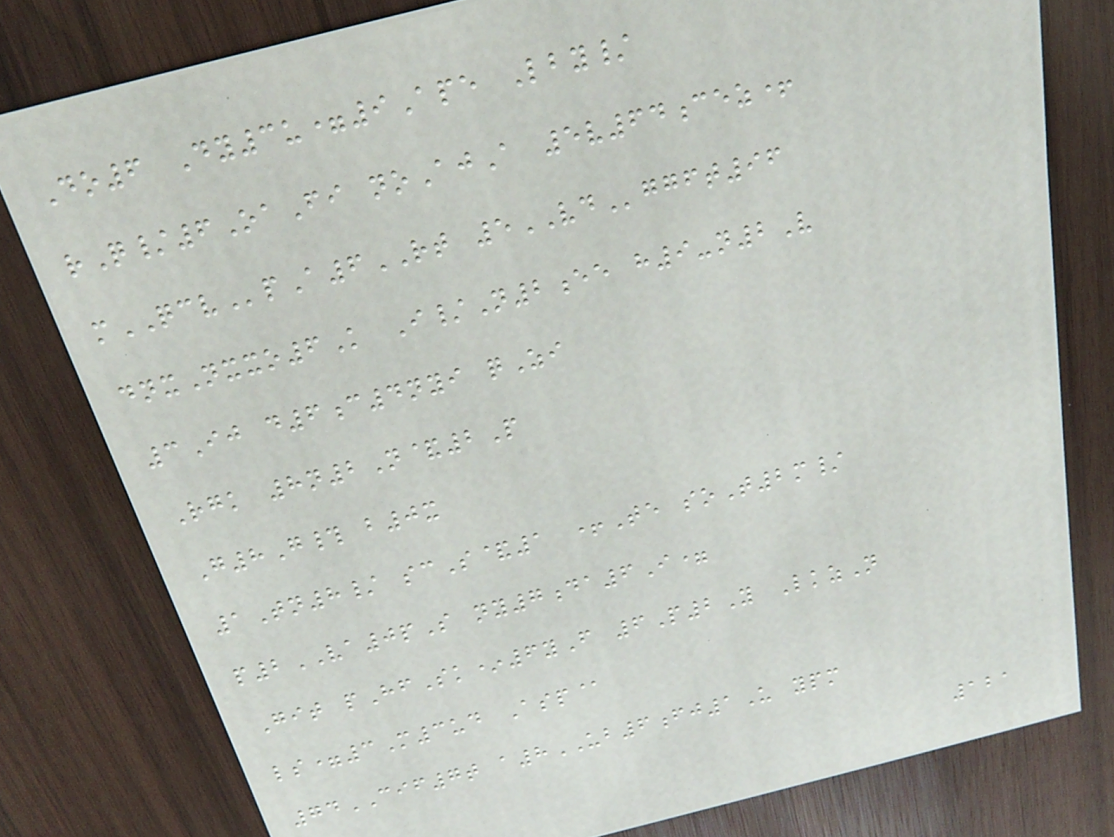Do6 Dy3u=9Ape Lby/
rQ/6OaFi noAjA 5v64cez+
mQCVpA6RT 5VDggft96
dnxNxxo6K I/N2ee h9-n2V
3Ij d6c4nyi qZi
Rgk 8n2N&2P
G8G# b0x
1Tn8/ scS&1 +Te soT2m/
p2VA0pS ny7da6I=
Git pHfSk*6yF 6P2Y LkzN
ls=3M3ud Asp@
74CIF7t a8UB6fj1U ypm
121
